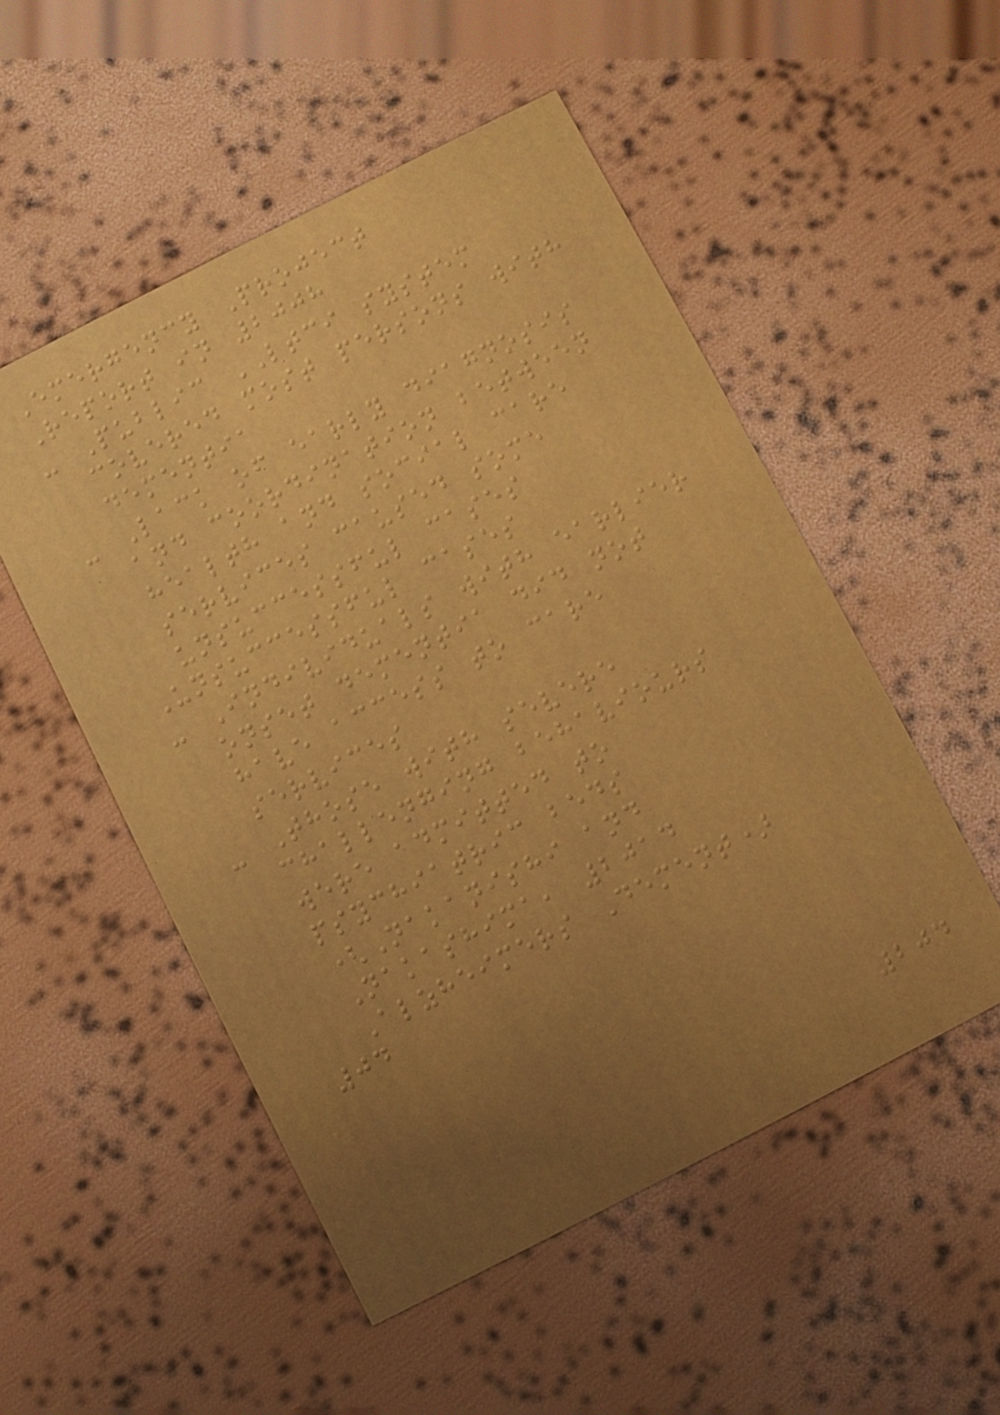Emergency Project
Report in 2008
- Public LTCI system
covered most persons with
dementia
- Lack of early diagnosis
and coordination between
health and social care
services caused some
unsuccessful cases
Unsuccessful cases
- Individuals with earlier
onset dementia did not
have access to care
services
- Those with severe
challenging behaviours
were admitted to
psychiatric beds
(Nakanishi and
Nakashima, 2014
Alzheimers Dement)
04
204
